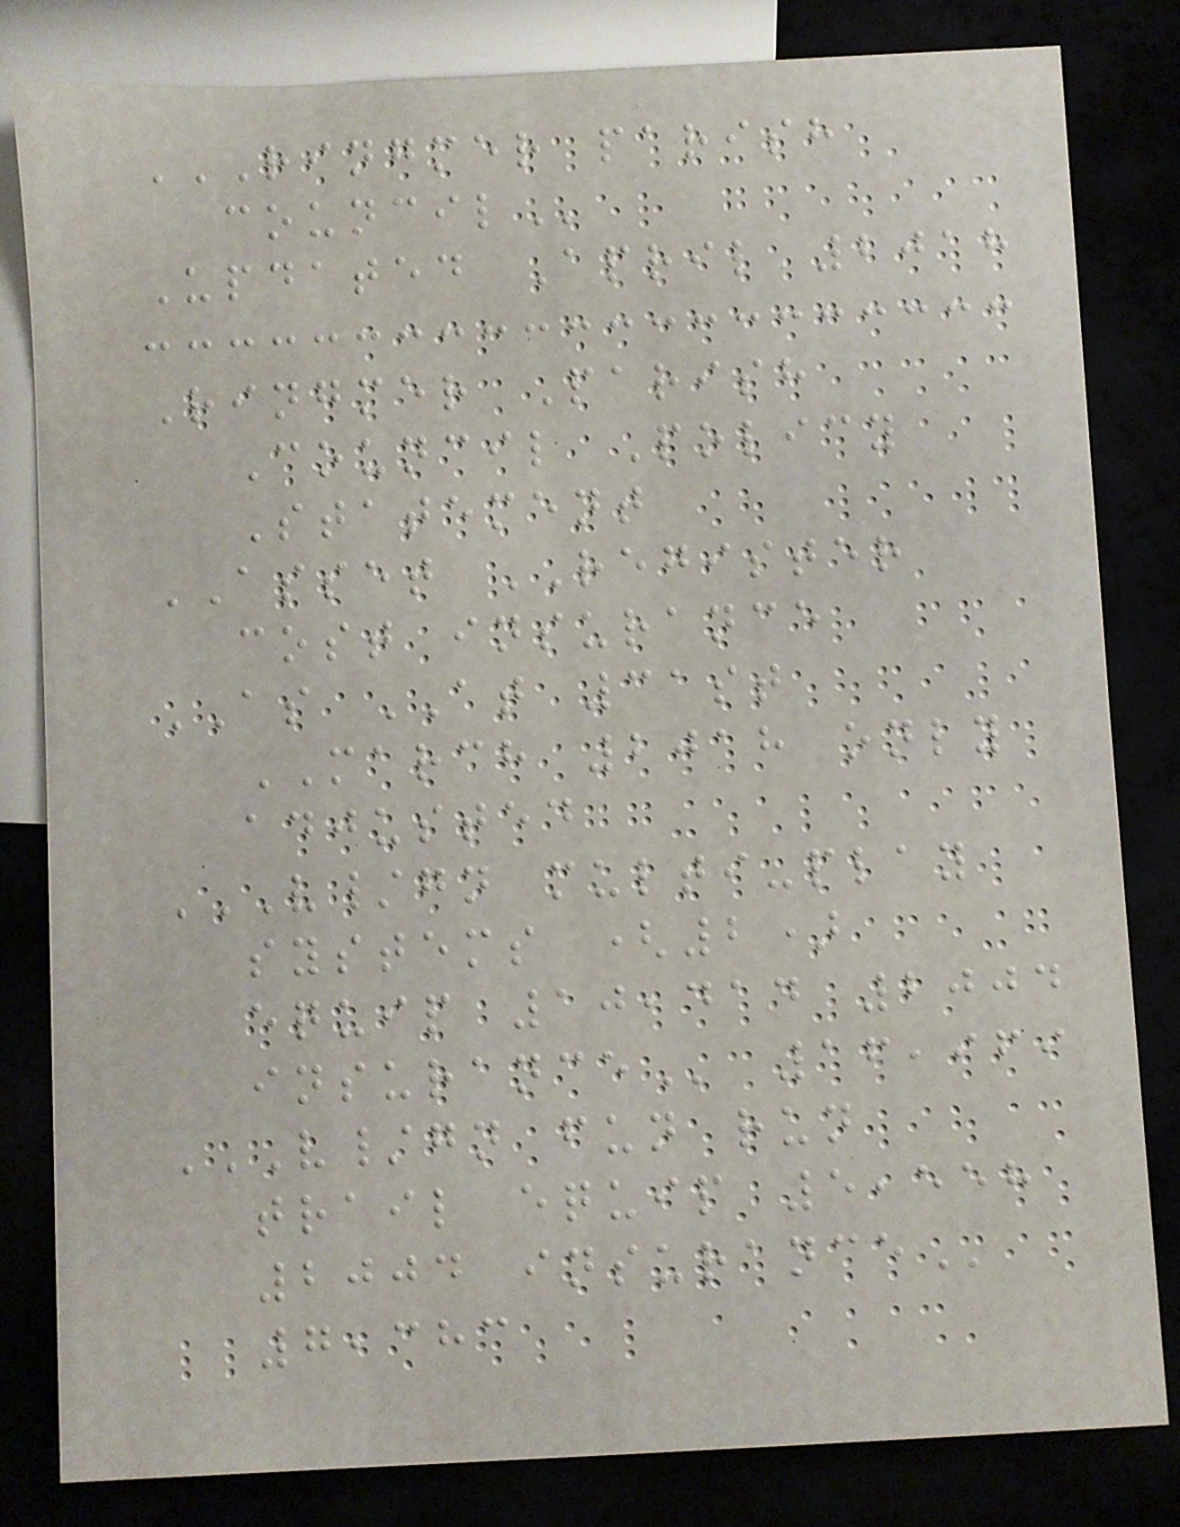RINGMER PARISH
COUNCIL
Updated April 2018
Ringmer Parish
Council Policy
Statement
ASSET REGISTER
cost insurance
AS AT 31st
MARCH 2018 only
adjusted
V/GN MULTI-PLAY
SYSTEMS (2)
EQUIP 10,414 2004
INSURANCE 16,969
V/GN FUN RUN
TRAIL EQUIP 5,558
2004 INSURANCE
7,383
